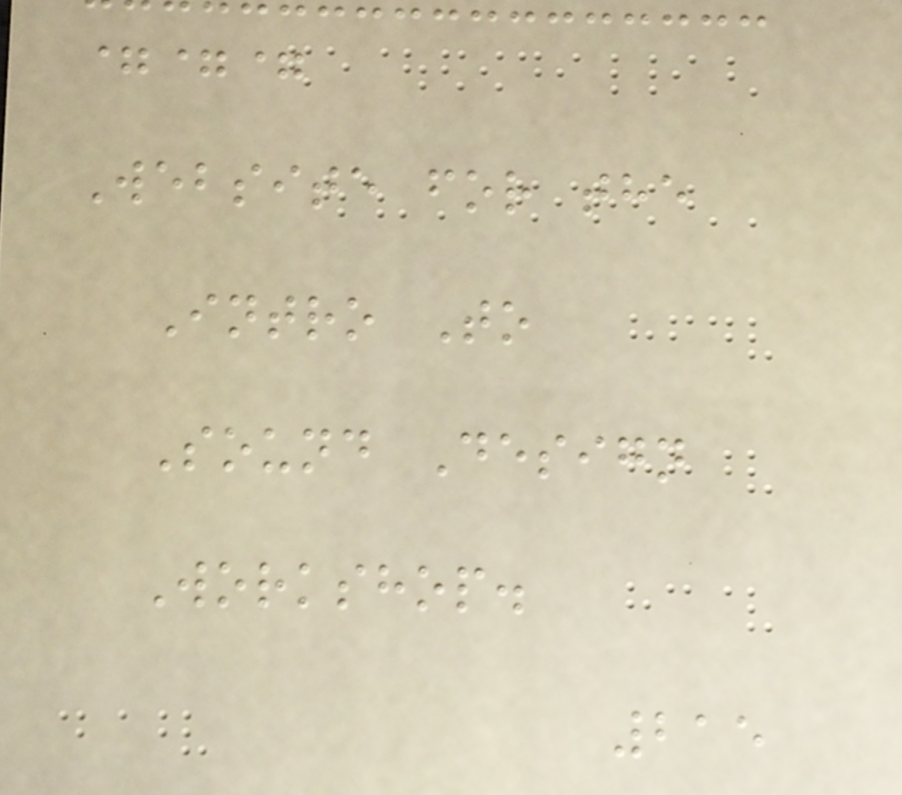===
Website for the
Intro To
Sound Design
Workshop.
215
